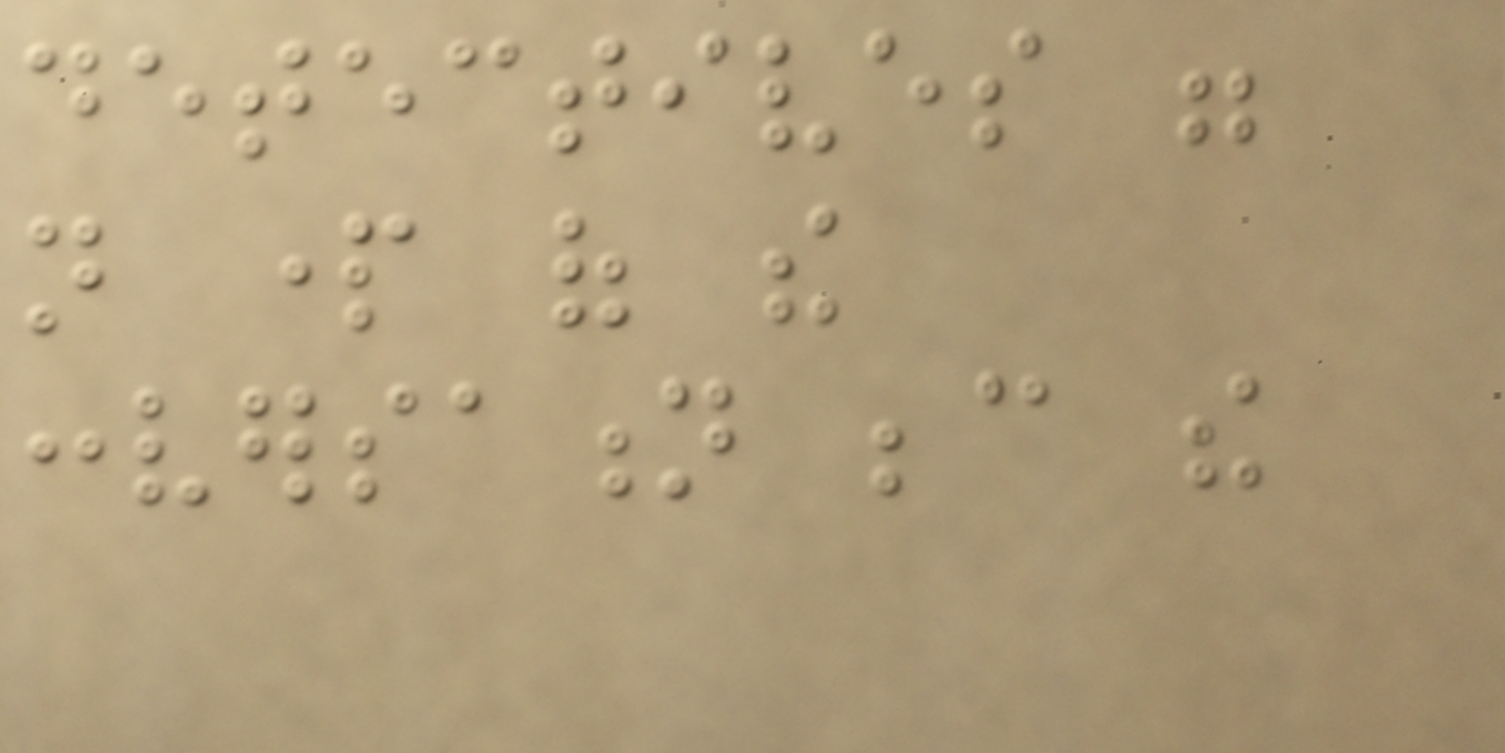detectives were
not part of the
conversation because the
